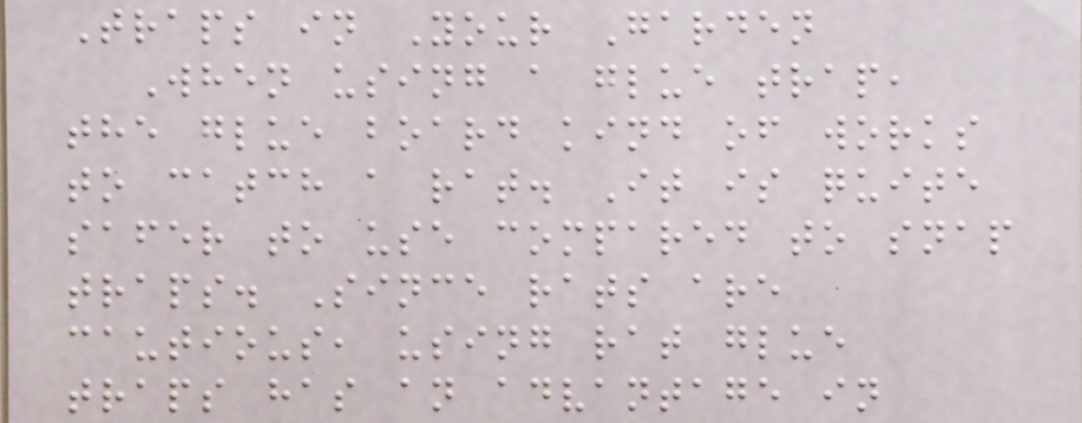Traps in Your Garden
When using a glue trap,
the glue board kind of works
to catch a rat. It is quite
safer to use compared to snap
traps. Since rats are
cautious, using rat glue
traps has an advantage in
